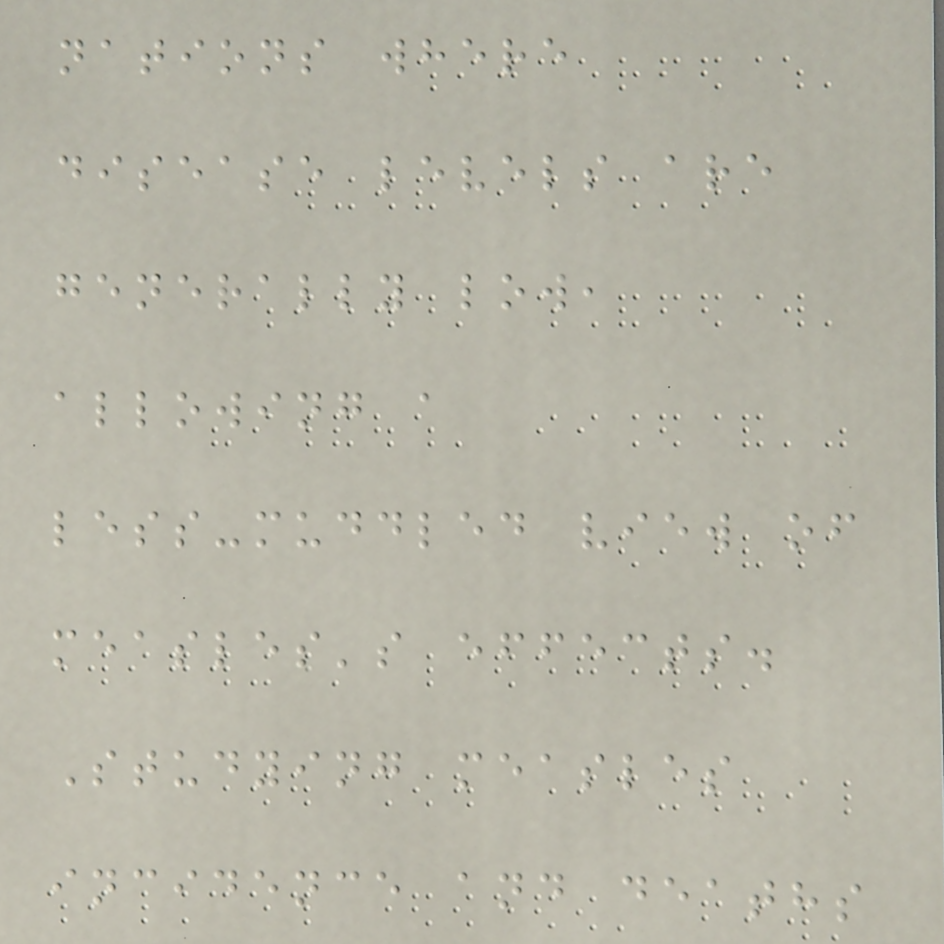nations where
disease levels are
generally low,
allowing a
less-muddled view of
measles's effects.
Studying measles
incidence and deaths
